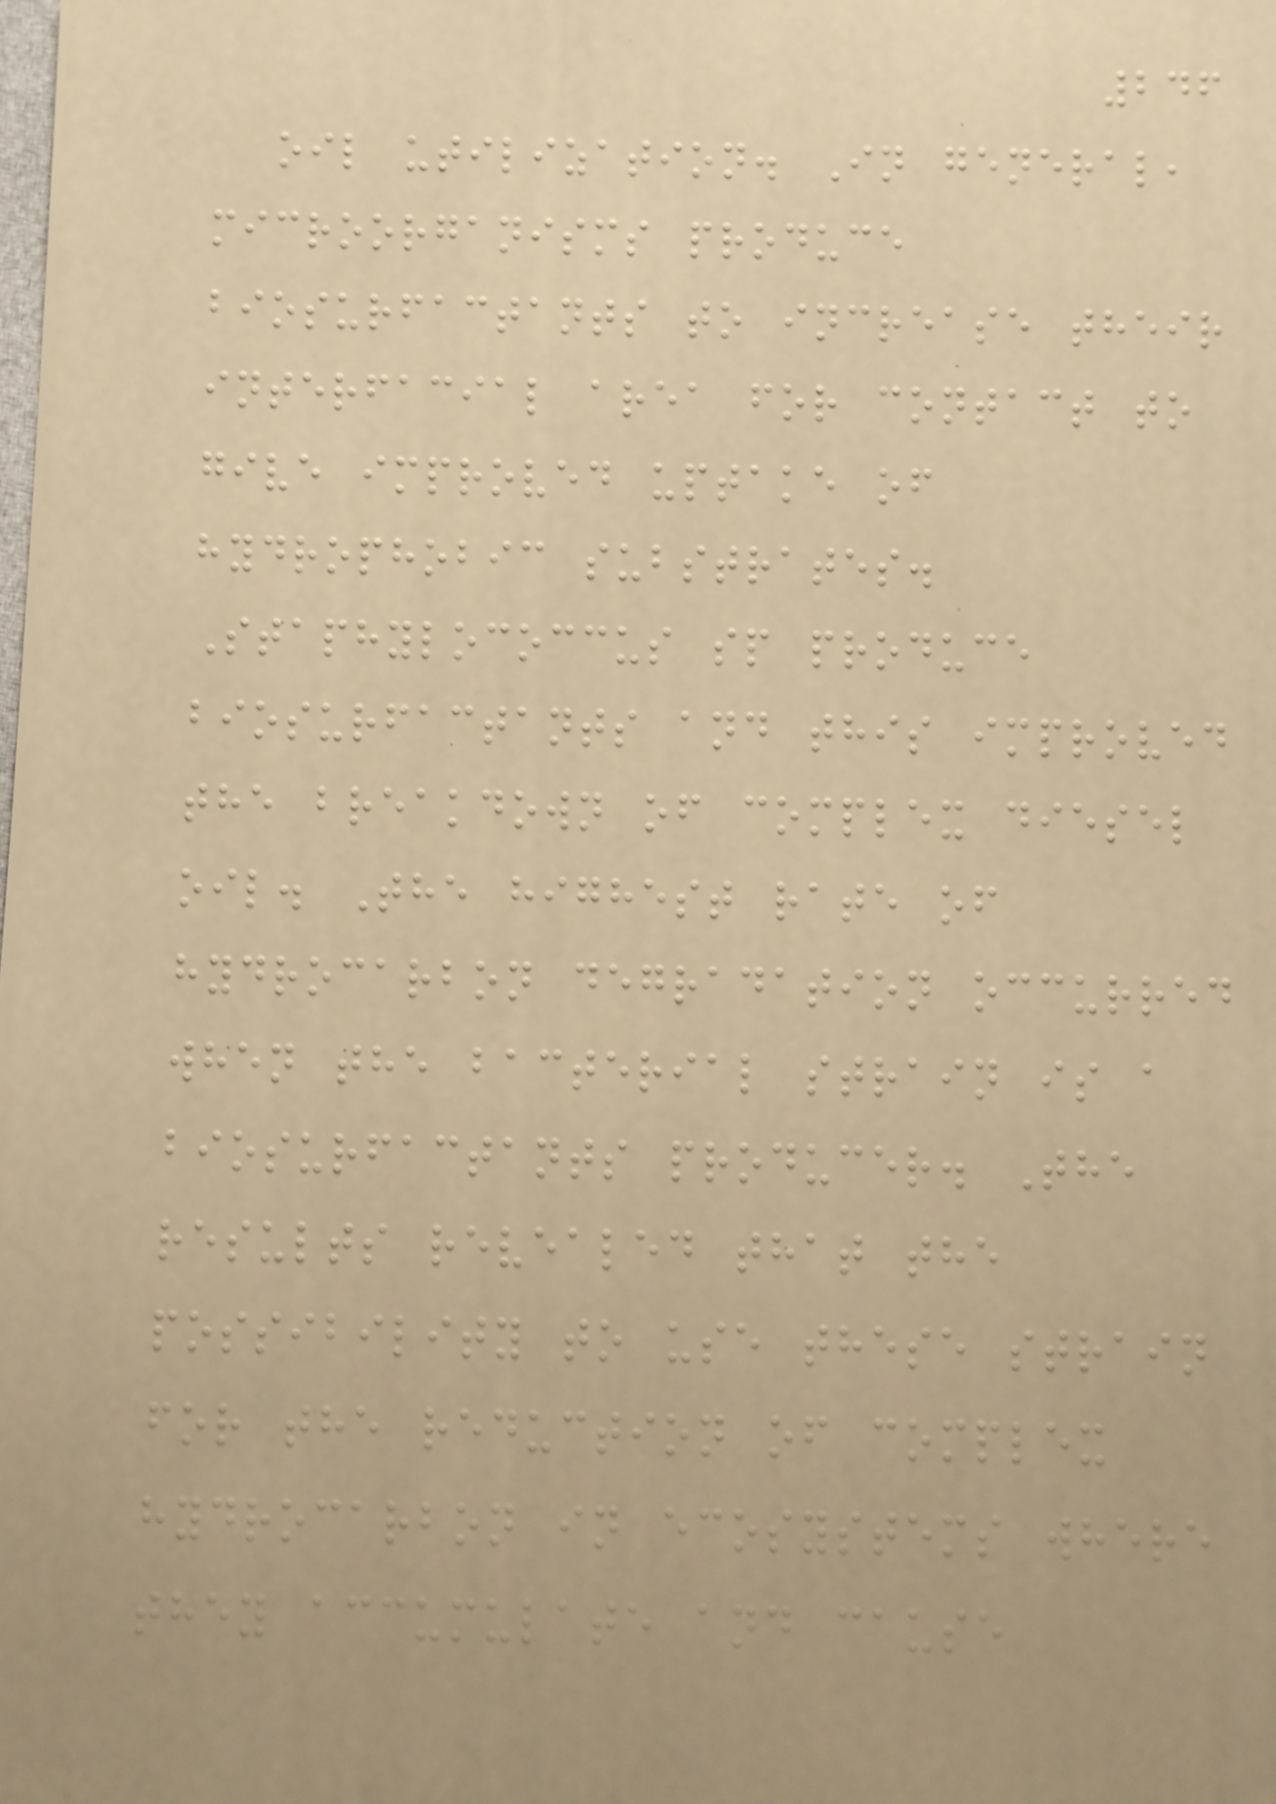246
oil utilization. In general,
microorganisms produce
biosurfactants to increase their
interfacial area for contact to
give improved uptake of
hydrophobic substrates.
Staphylococcus sp produce
biosurfactants and this improved
the breakdown of complex diesel
oil. The highest rate of
hydrocarbon degradation occurred
when the bacterial strain is a
biosurfactants producer. The
results revealed that the
possibility to use these strain
for the reduction of complex
hydrocarbon in ecosystems where
they accumulate and cause
